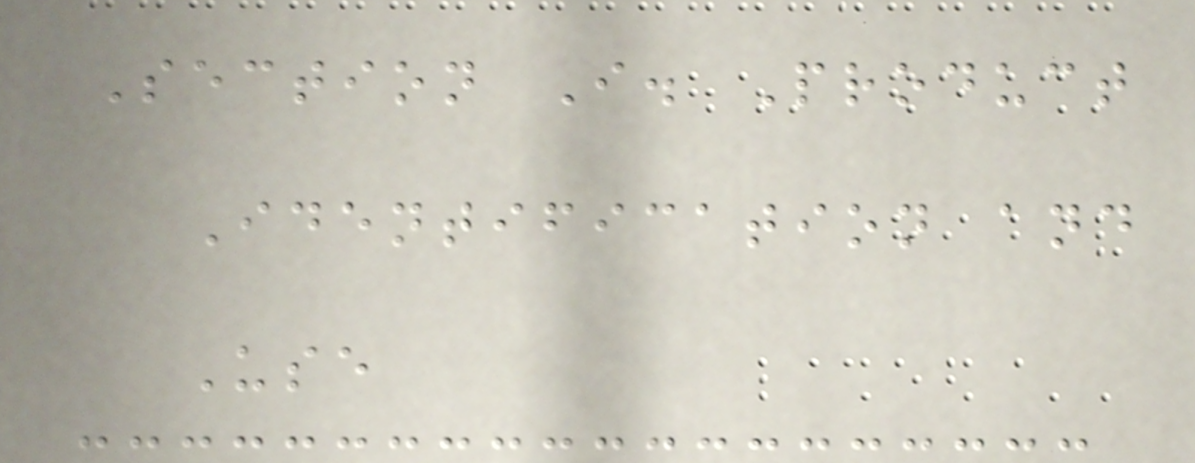Section I. Product
Identification and
Use
